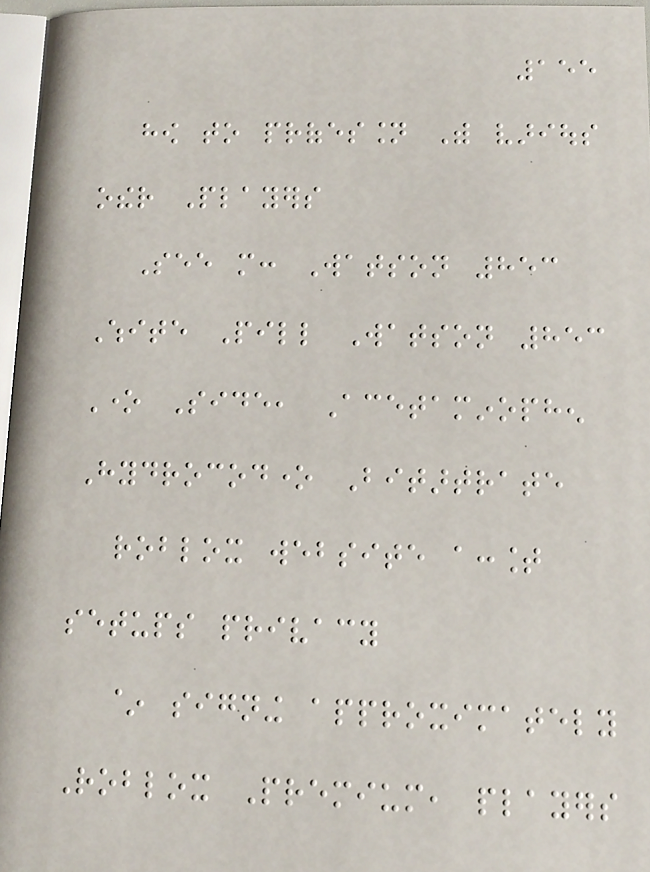155
how to profession With various
other Players
See more: Watson 853
White Pill Watson 853
One Side, Acetaminophen
Hydrocodone Bitartrate
roblox website account
setups privacy
~ signing approximately
Roblox Premium, players
